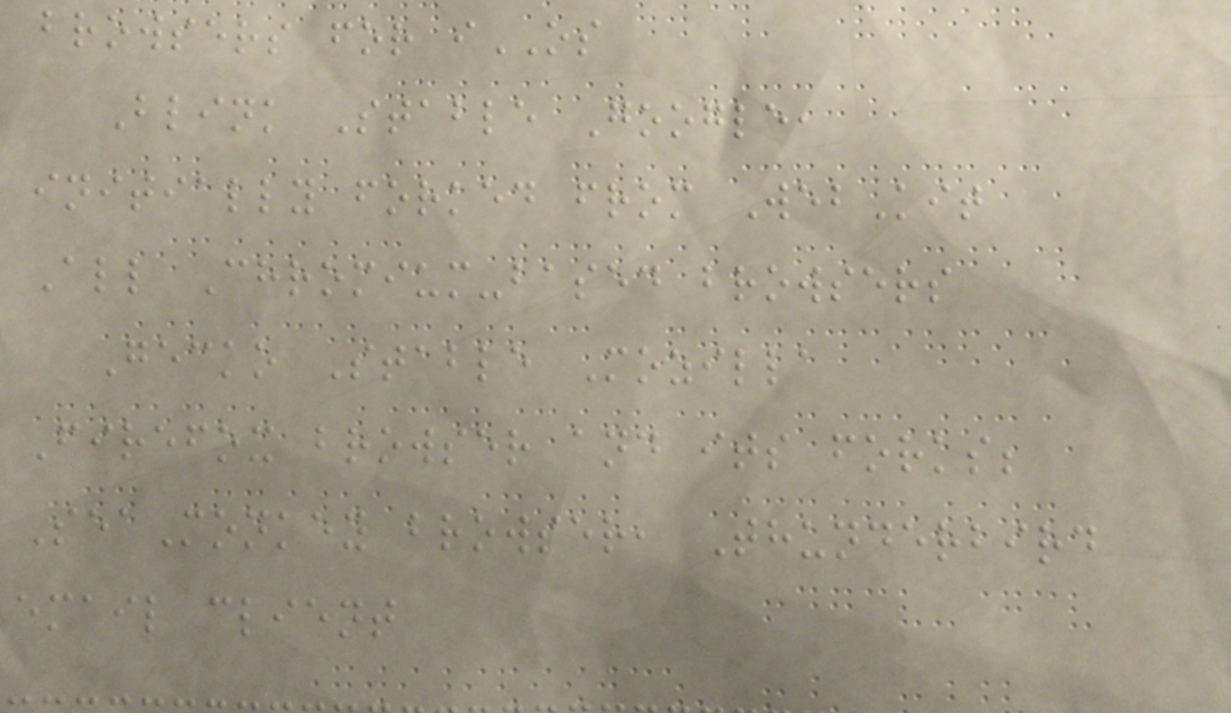browsers for iOS
Blink Stable Google,
initially forked from WebKit
All Chromium-based browsers
Gecko Stable Mozilla
Firefox browser and its forks;
SeaMonkey browser, Thunderbird
email client
